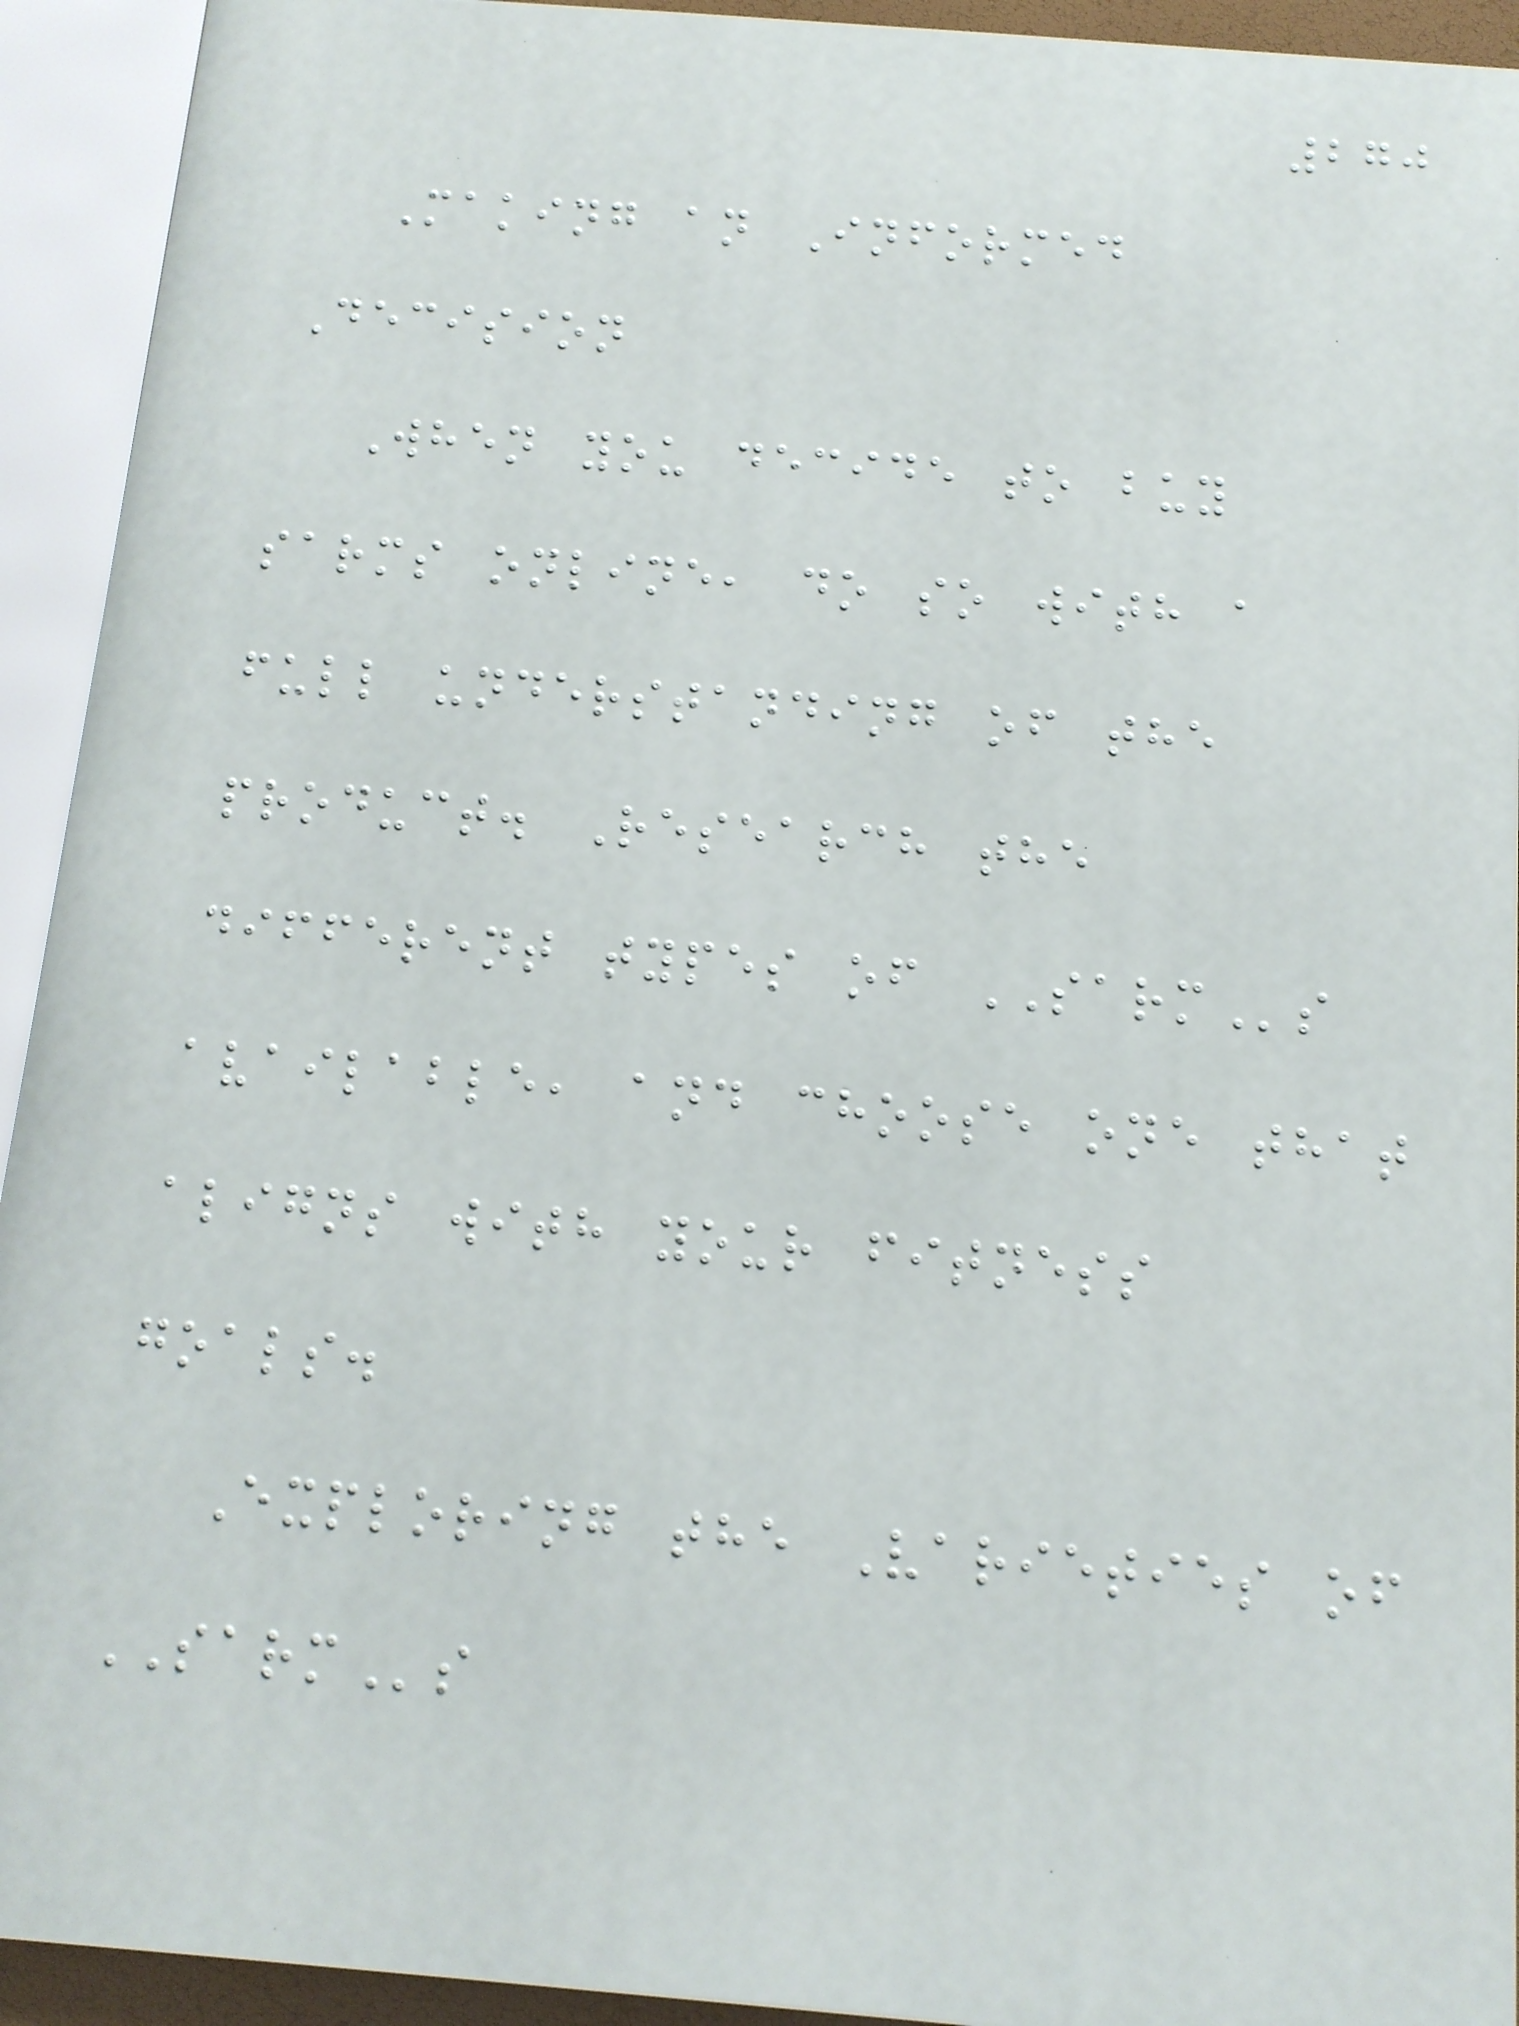270
Making an Informed
Decision
When you decide to buy
sarms online, do so with a
full understanding of the
product. Research the
different types of SARMs
available, and choose one that
aligns with your fitness
goals.
Exploring the Varieties of
SARMs
